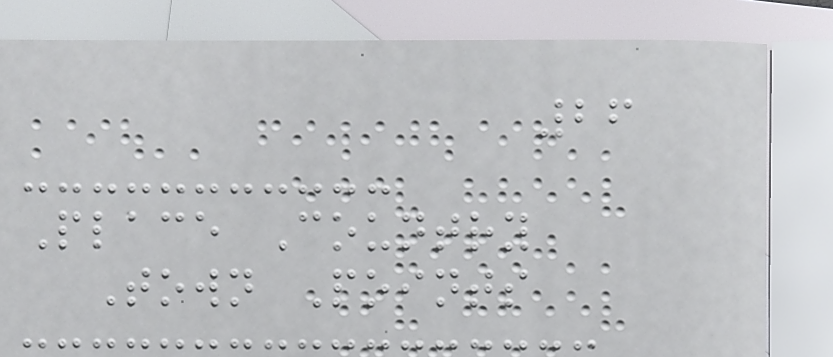26
Place Country
Town Points
